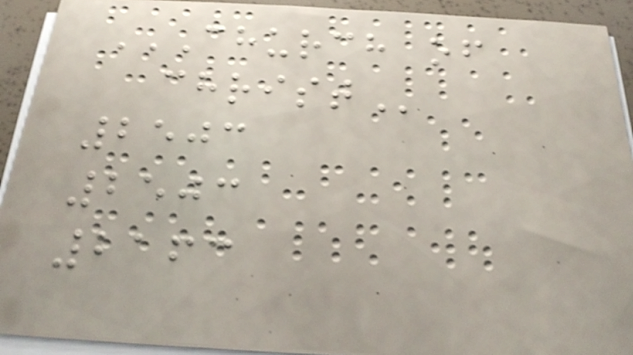CHURCH OF
CHRIST
2503
2503
2163
